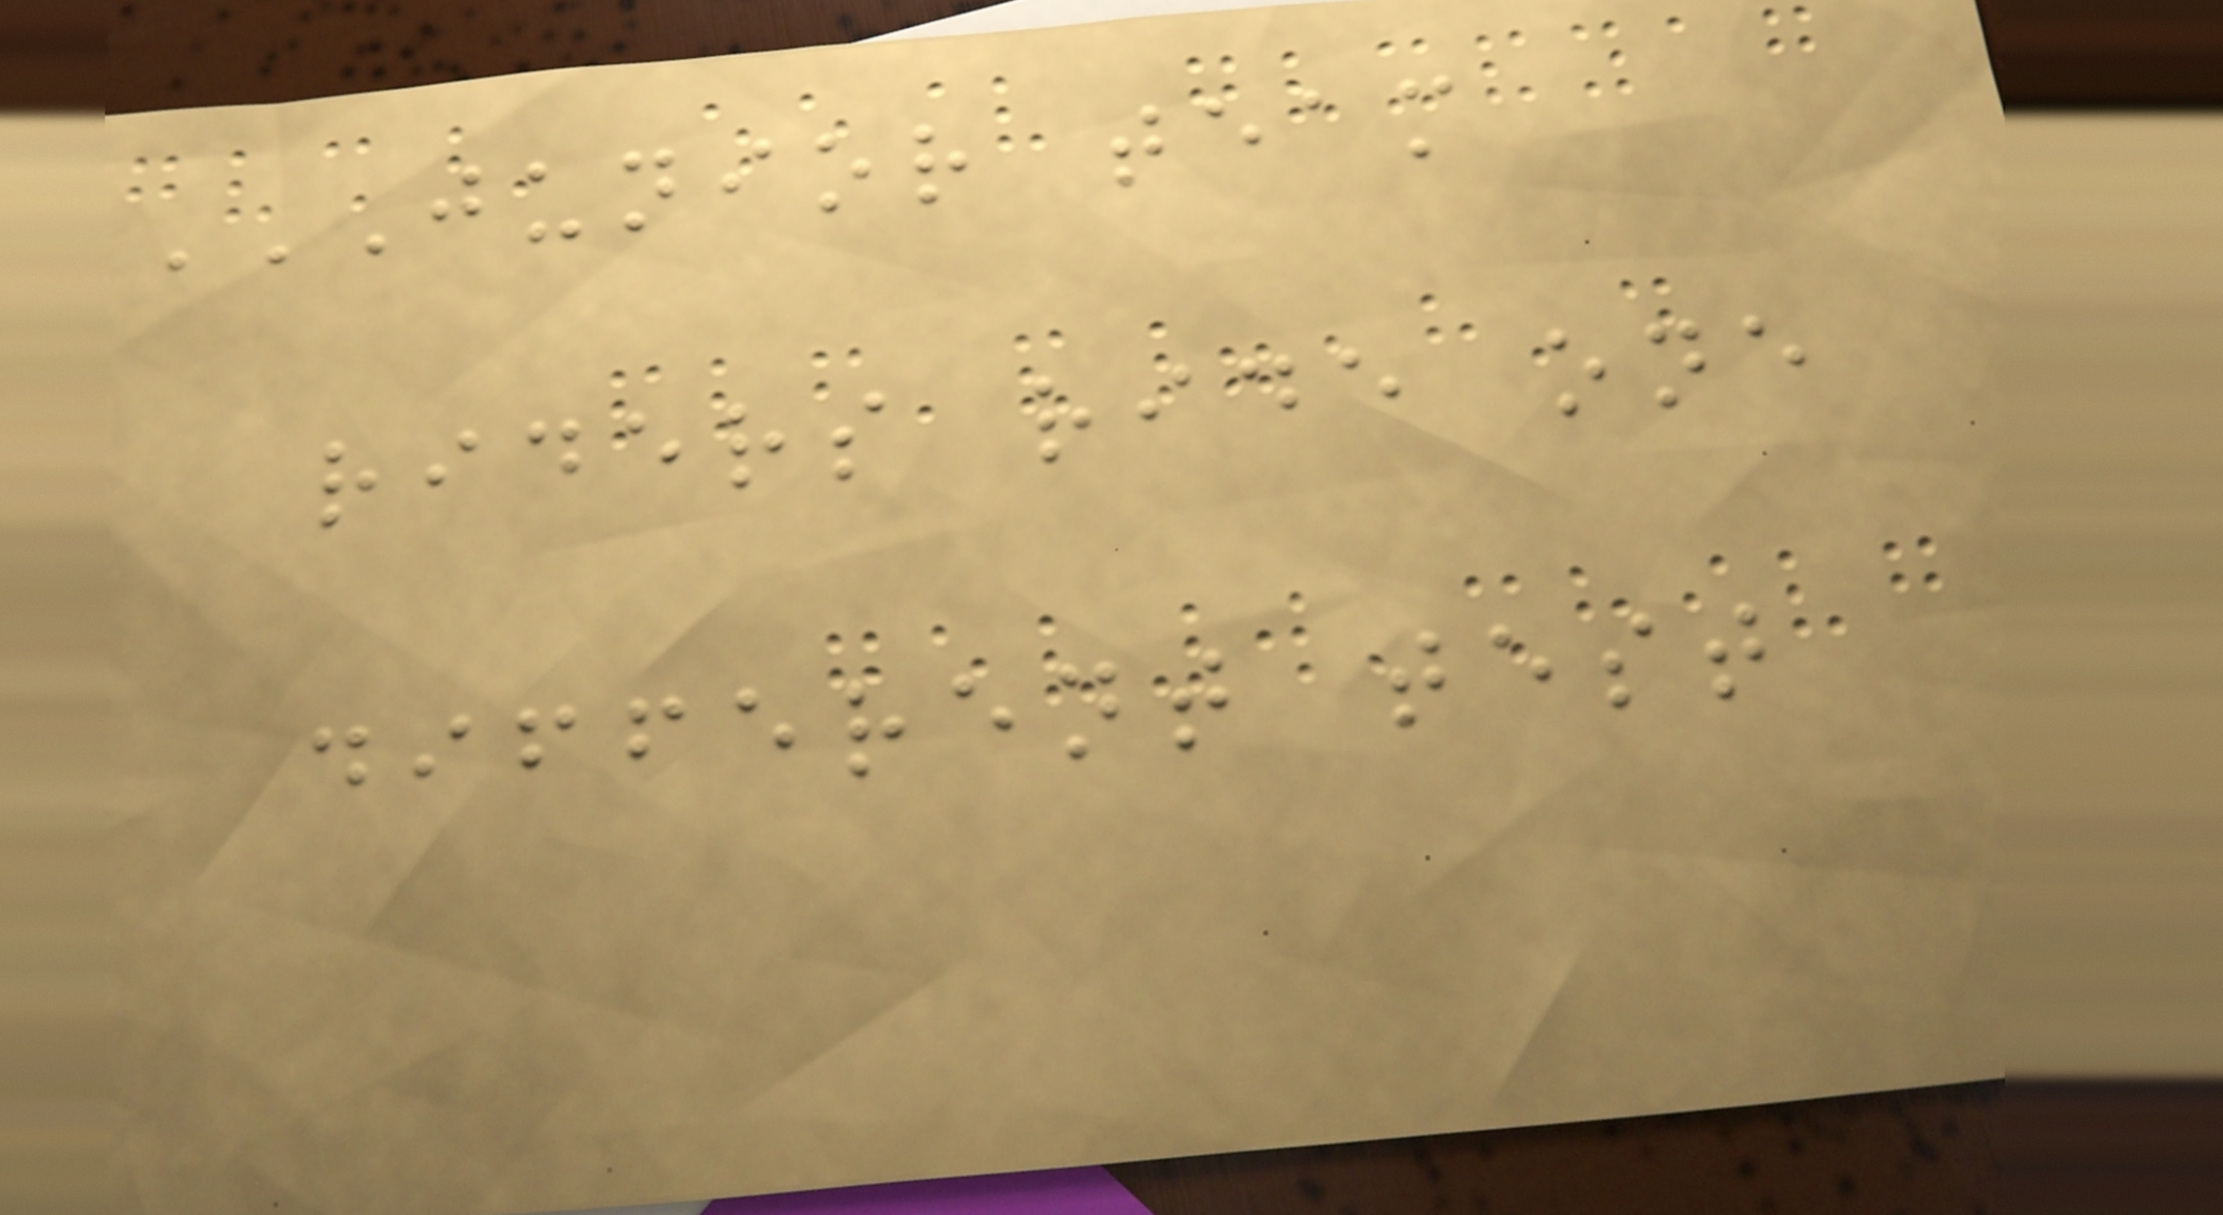JUNIOR TEAM
RIDERS RIDE ONE
DIFFERENT TEST
